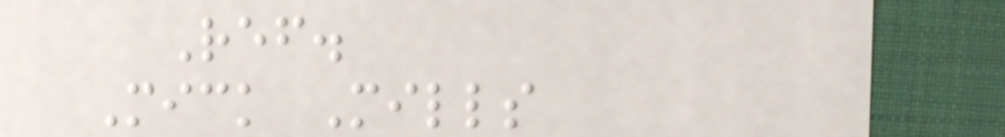Ref.
Mick Mills
